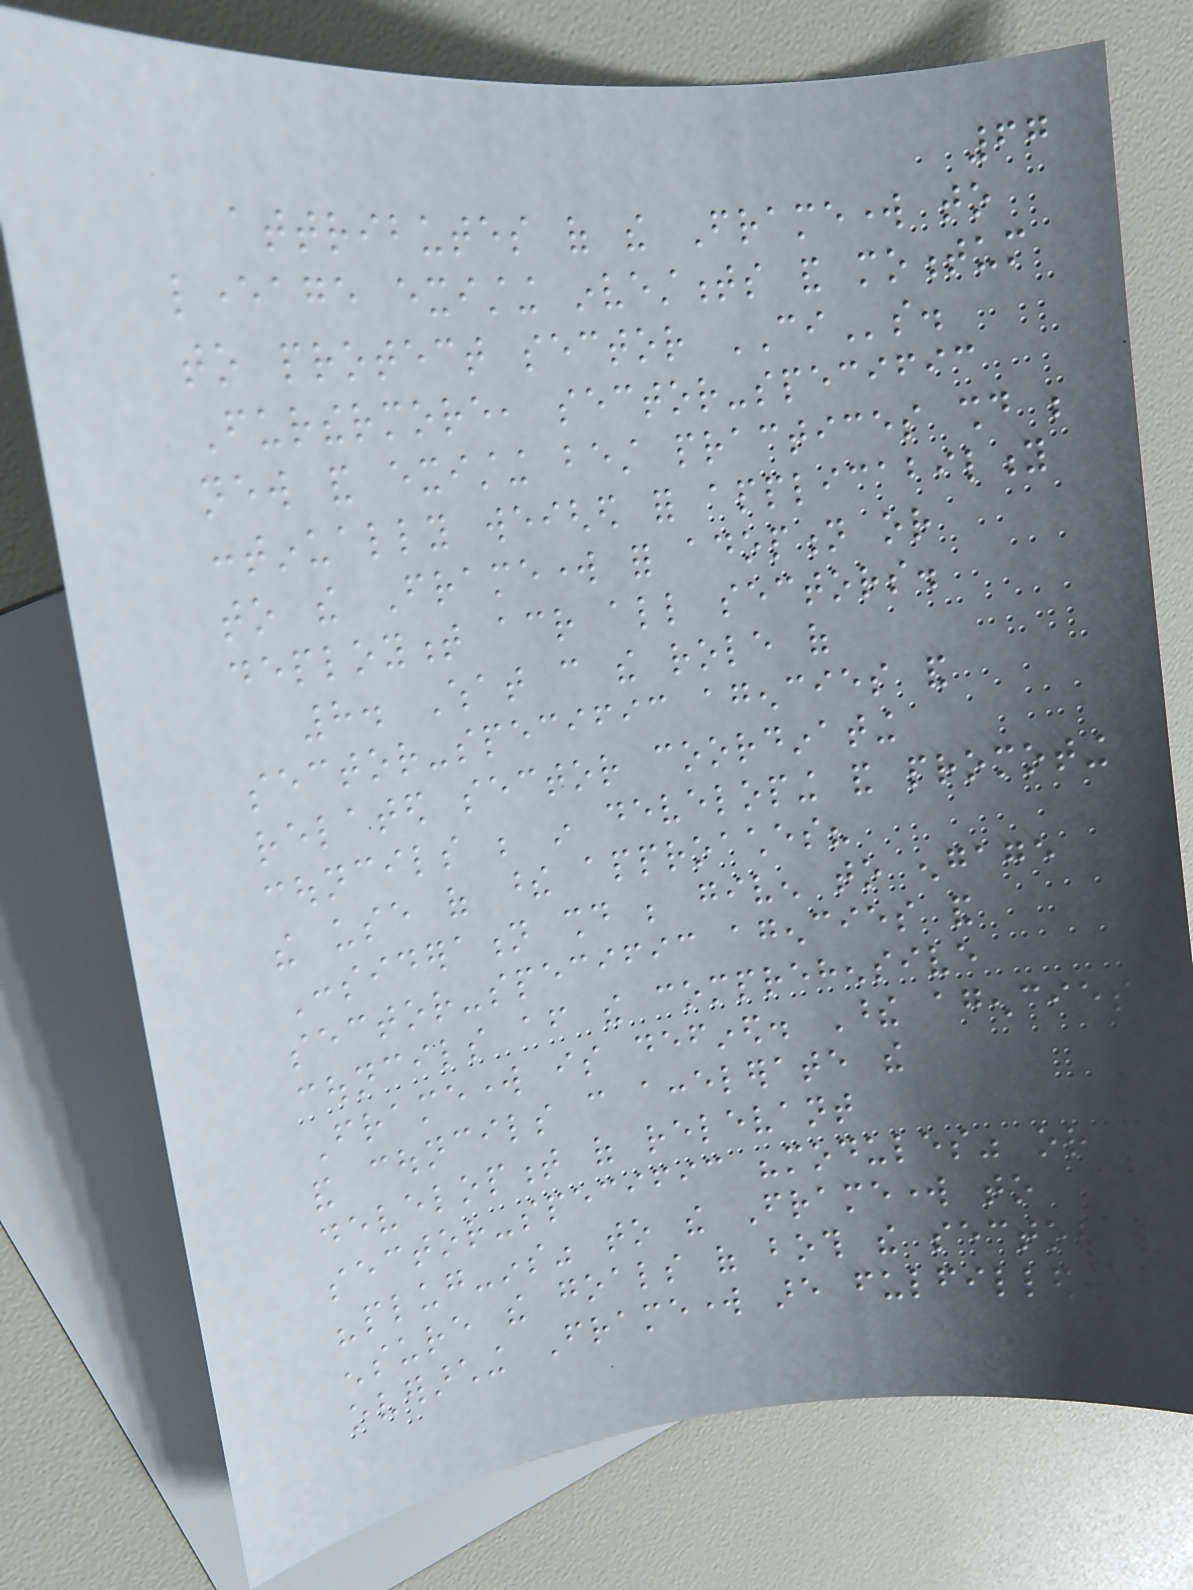67
attributes of the Framework to
leverage existing investments and momentum
to protect sector CIs.
Furthermore, sector-specific
new and existing best practices should be
continually weighed for applicability
to the Framework for adoption or
deployment across all sectors.
8. What can the role of
sector-specific agencies and
related sector coordinating
councils be in developing and promoting
the use of these approaches?
Consideration should be given to engage
sector-specific agencies and
councils after the comprehensive
Framework is defined. These agencies
and councils can accelerate the
development of relevant
sector-specific "modules" or
"plug-ins" to the Framework to
ensure the goals of both the sector and
overarching Framework are fulfilled.
